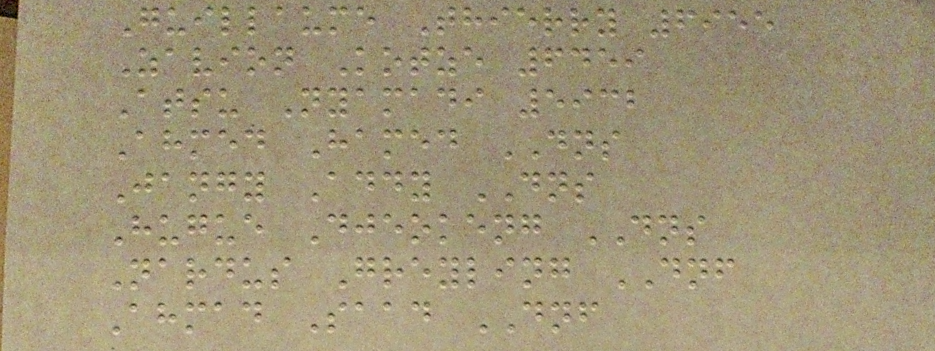Guillaume Thierry 6955
Zavion Kotze 6459
Atsu Nyamadi 5932
Ahmed Hamed DNS
Jangy Addy DNS
Hugue Djeokeng DNS
Nardus Greyling DNF
Ahmad Saad DNF
